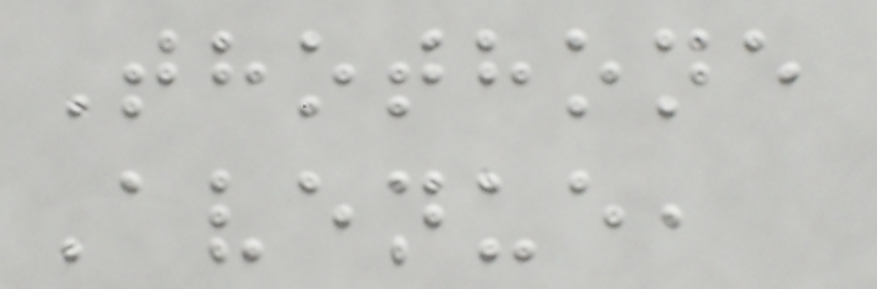Thothone
Avenue,
